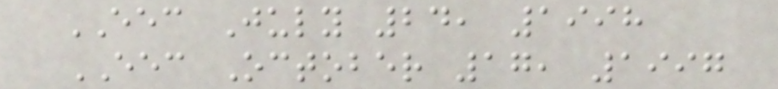EEC July 24, 1998
EEC October 17, 1997
